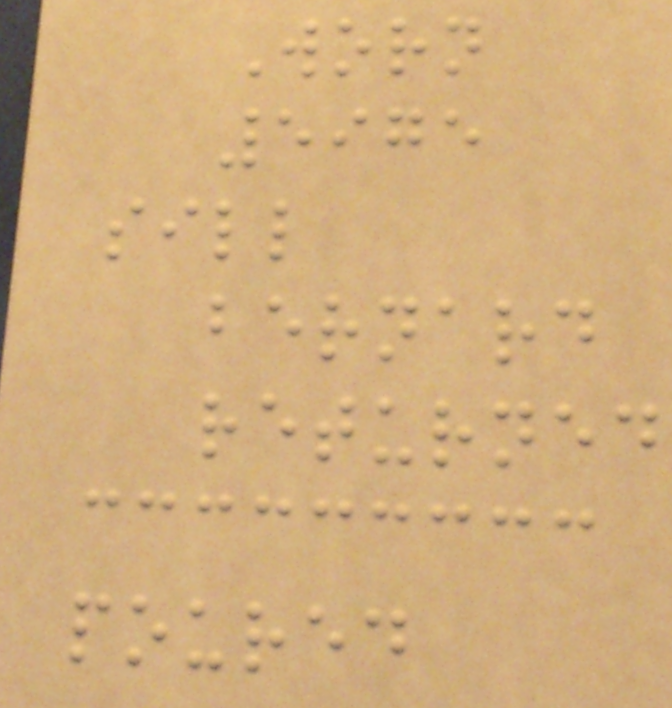Worn
5975
sill
bernard
returned
poured
